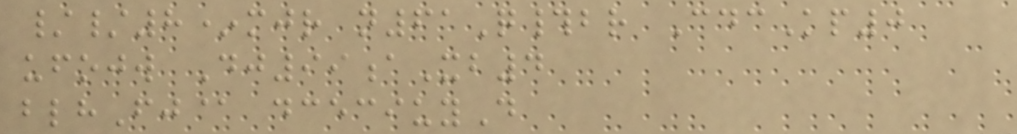//8*mjr n61Q#br CdcKp0
ufojw Dj99aXb4
blhFj@ dceciuyD
